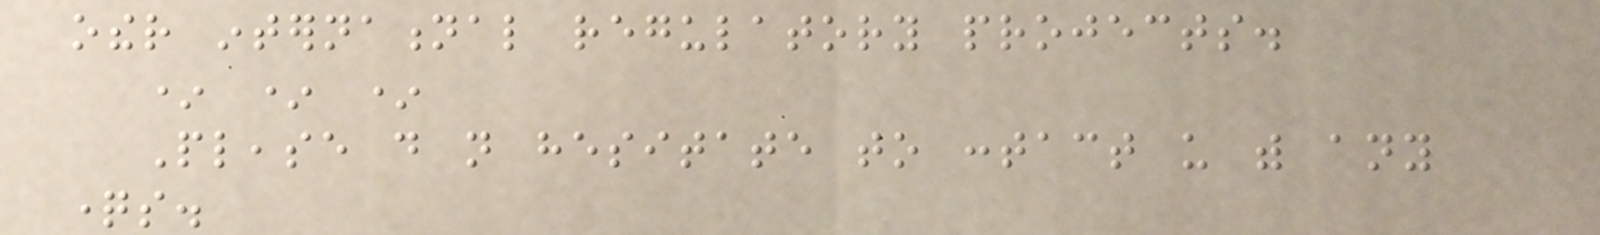other international regulatory projects.
* * *
Please do not hesitate to contact us with any
questions.
